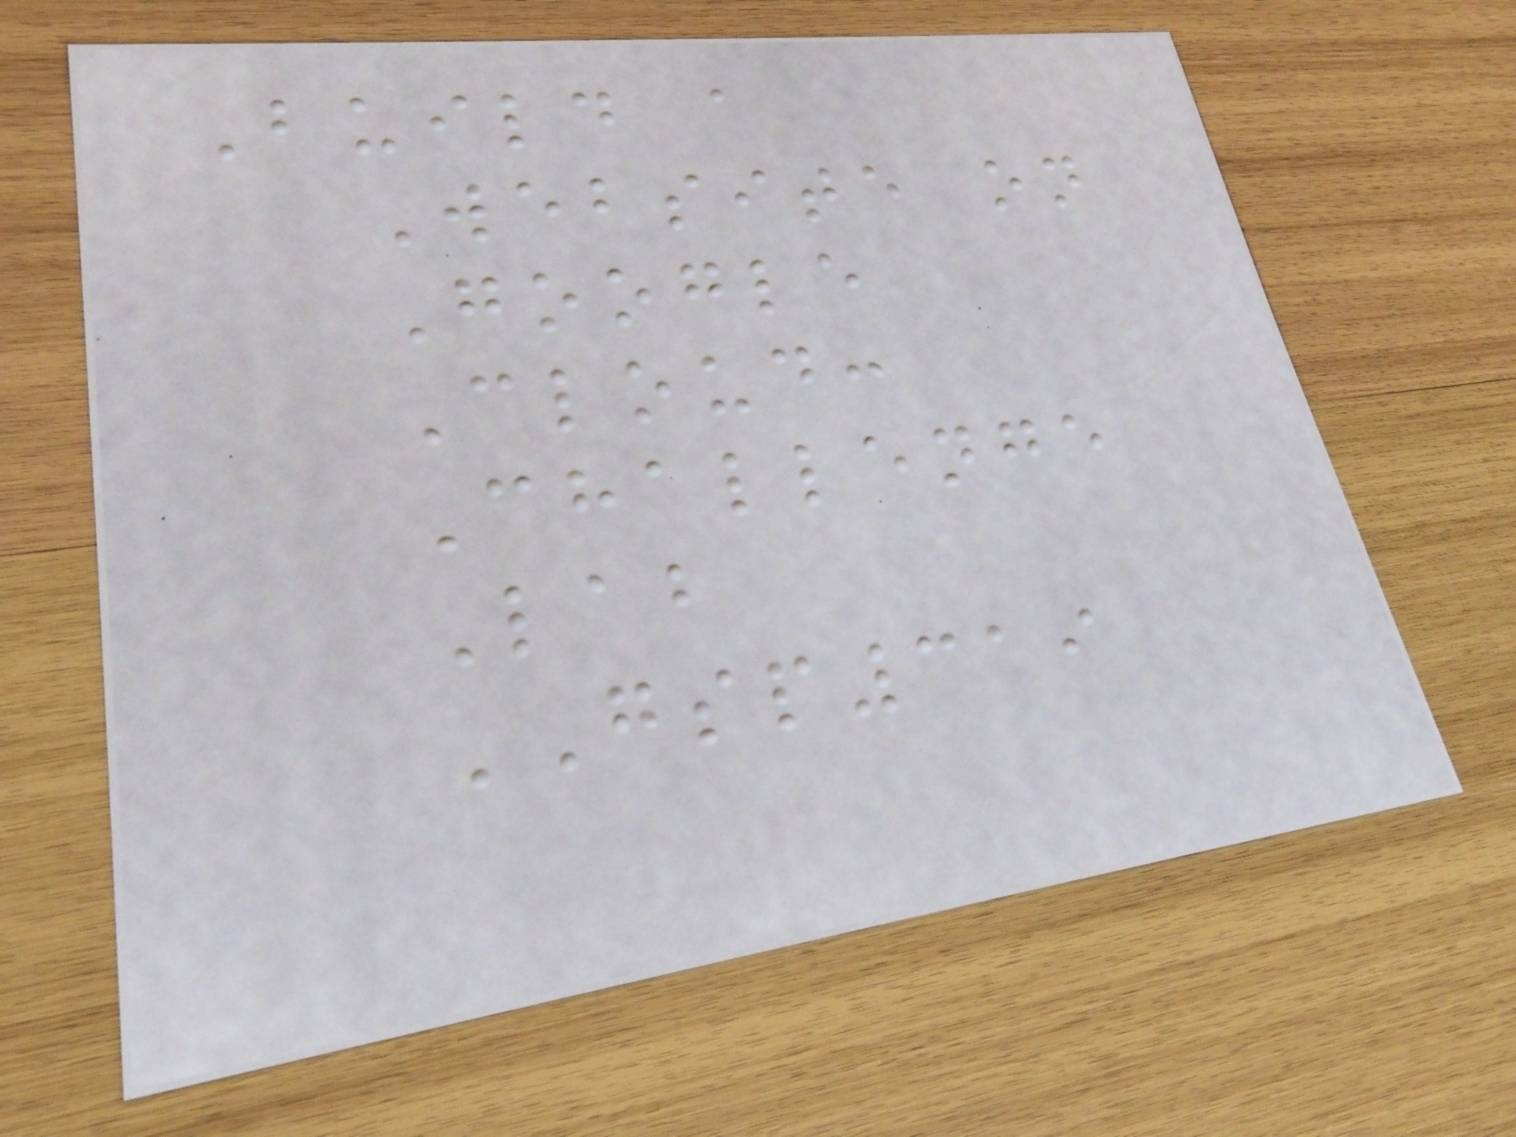Build a
Website on
Google
Cloud:
Challenge
Lab
GSP319
